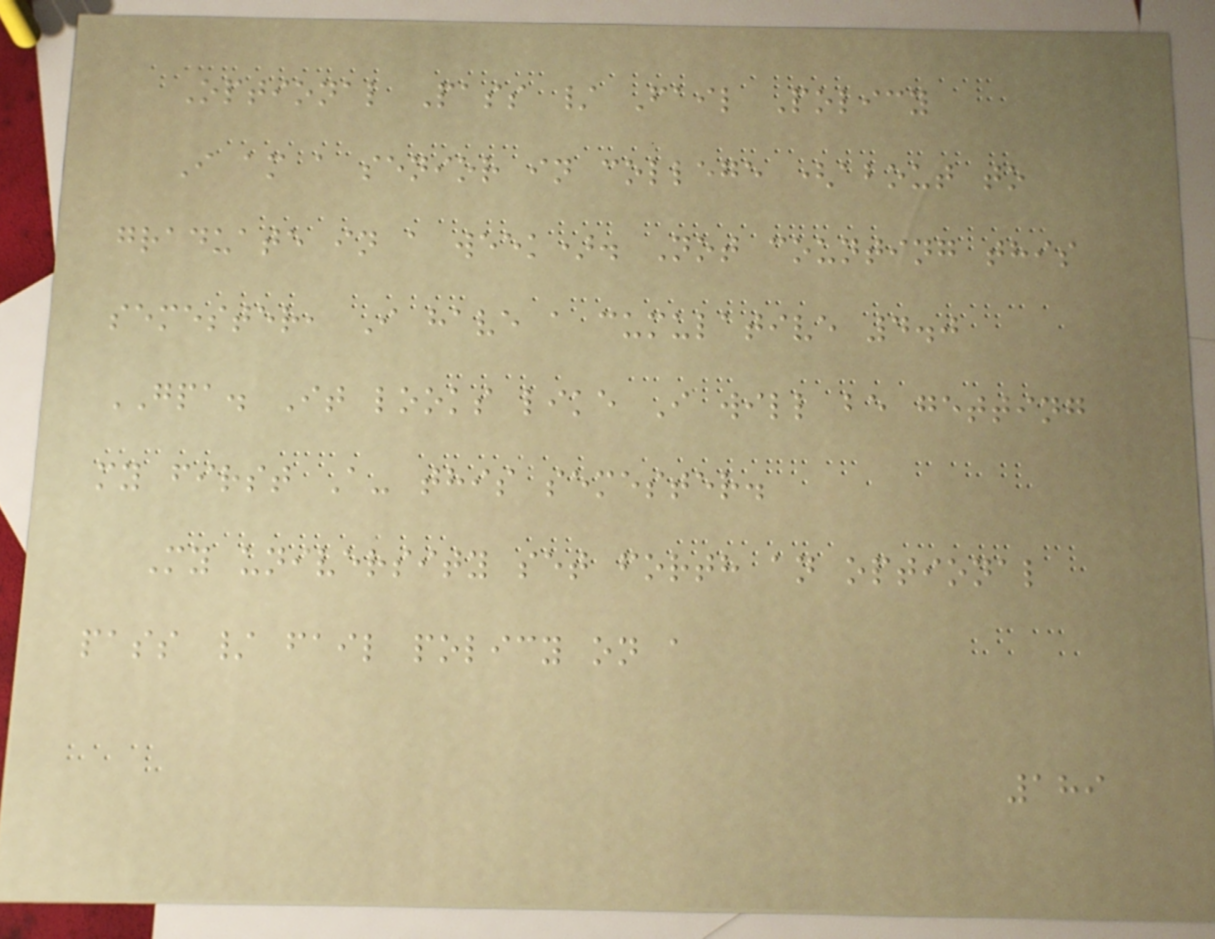Optional Pass / Fail Policy
I am a senior in college (about to
graduate in a week). Not counting this
semester, I have a cumulative 4.0
GPA. It looks like I will be getting
my first A- this semester.
My university set forth an optional
pass / fail policy on a
189
